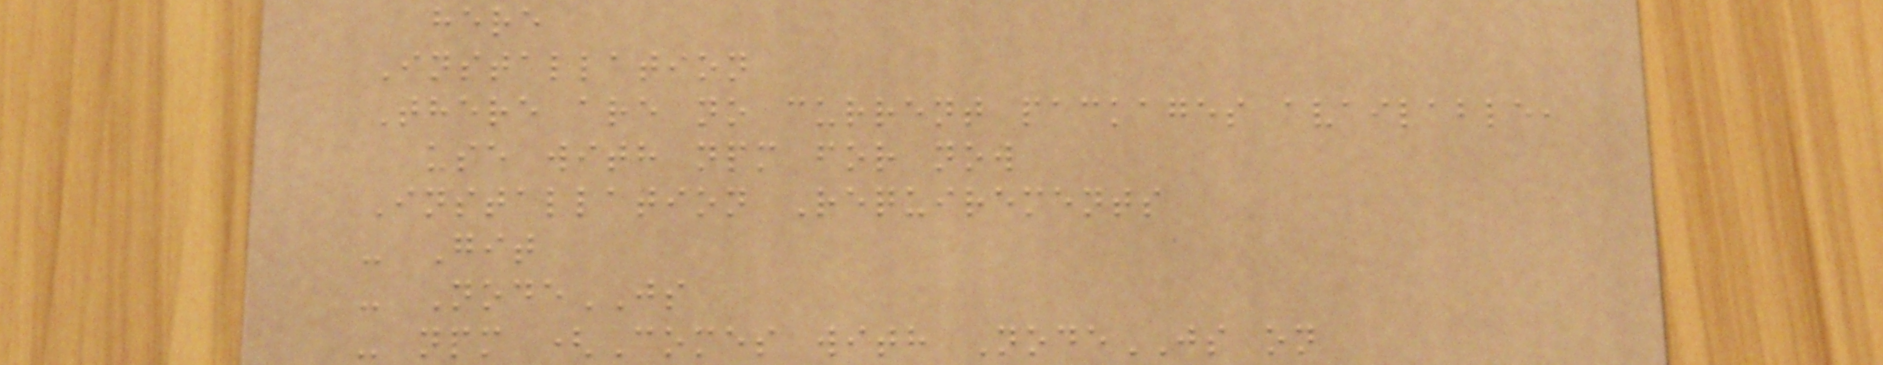here
Installation
There are no current packages available,
use with npm for now
Installation Requirements
- Git
- NodeJS
- npm (Comes with NodeJS on
